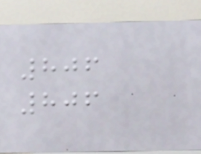806
806
